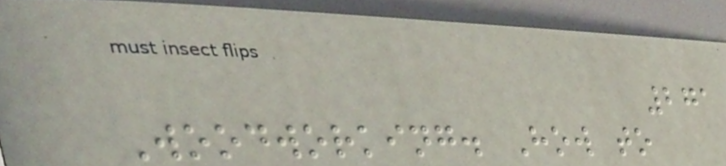271
Woodworking. How to
